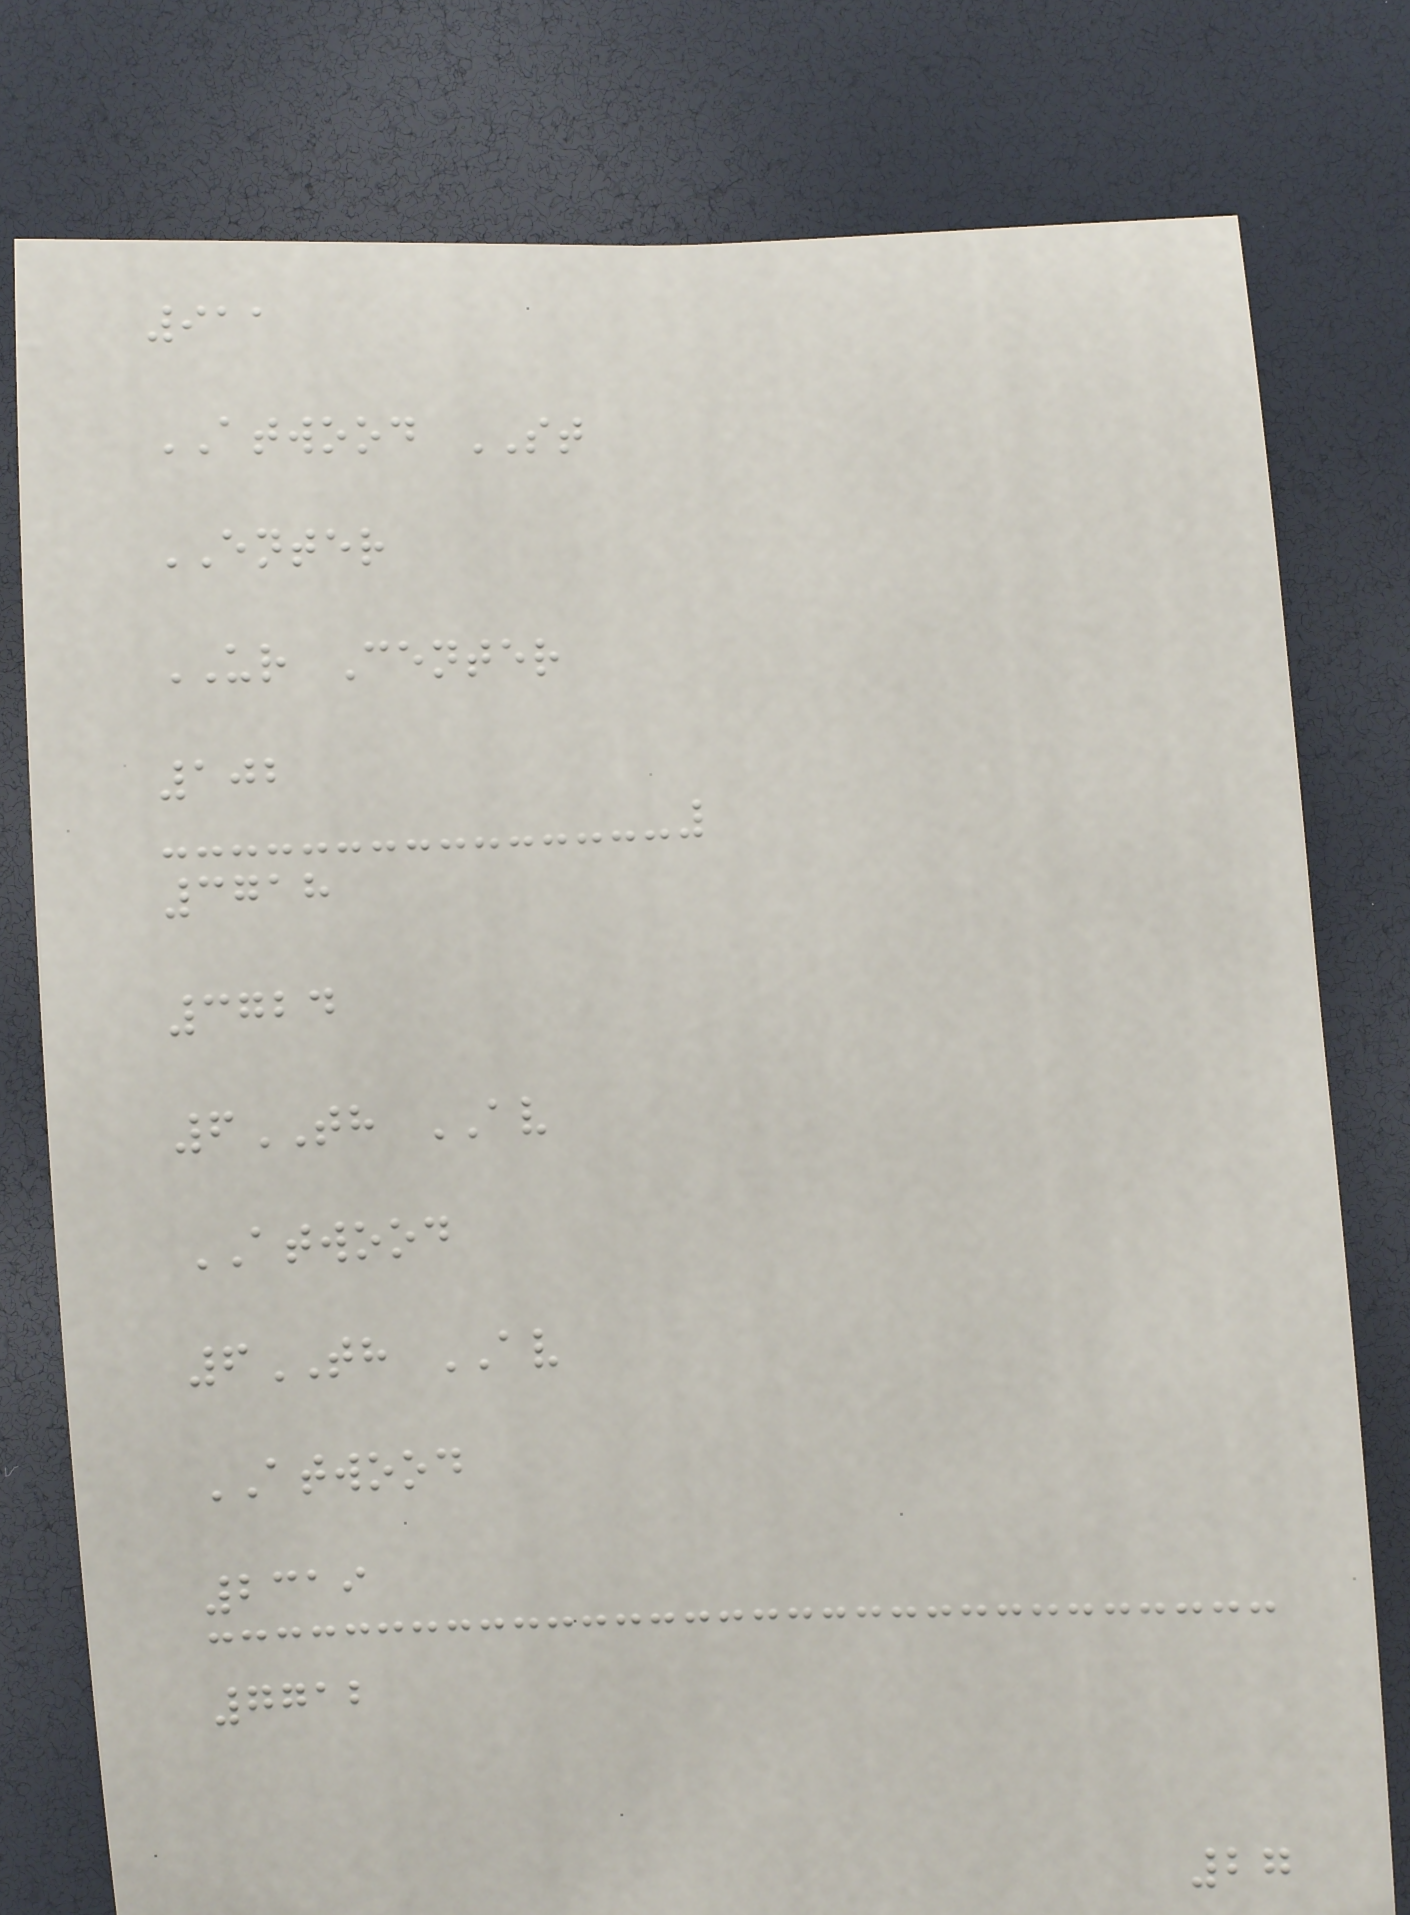911
ATWOOD ST
ENTER
UR Center
102
3718
3724
6TH AV
ATWOOD
6TH AV
ATWOOD
2319
7712
27
